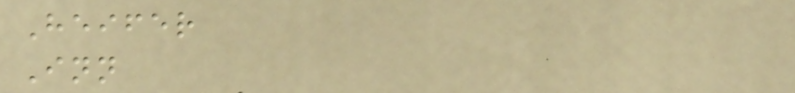Heifer
Inn
